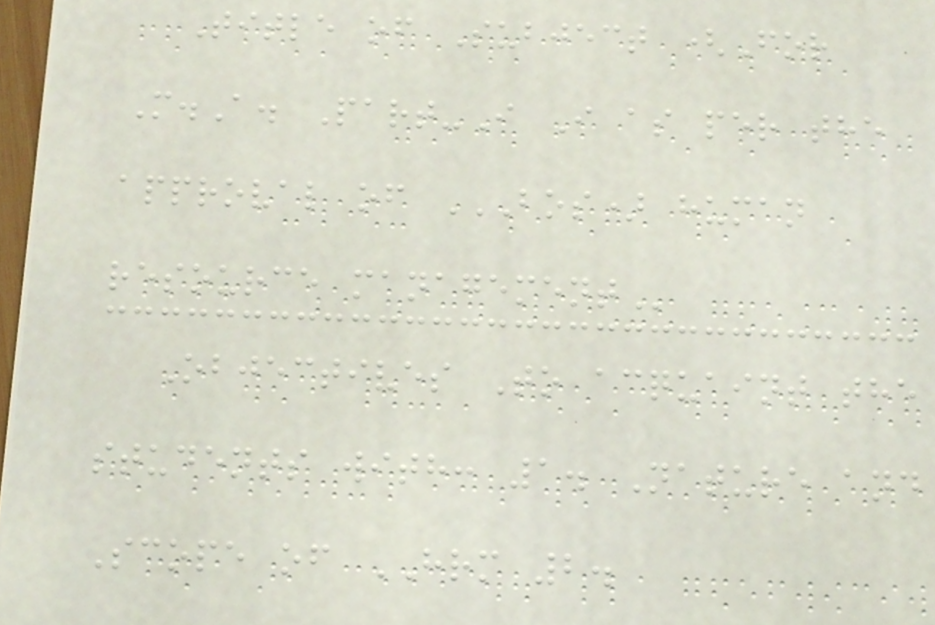Title of Subject (For
M.A. Part-I I as per the
approval of BOS) HUMAN
RESOURCE MANAGEMENT
Objectives To acquaint the
students with: 1. Nature and
Scope of HRM 2.
